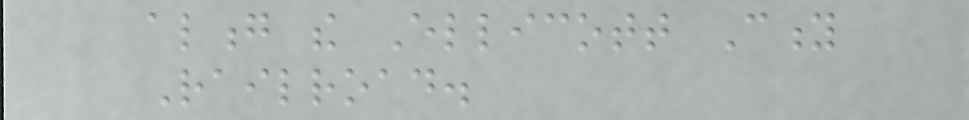along the Ellicott City
Railroad.
